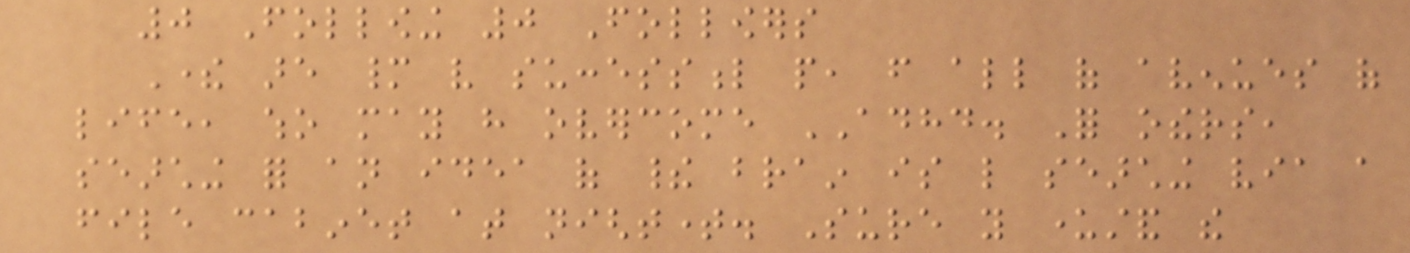0 Following 0 Followers
There are many very successful people, from all of avenues of
life, who may have overcome ADHD. For others,
searching for an idea of their brain is like searching via a
file cabinet at nighttime. Sure you understand the
